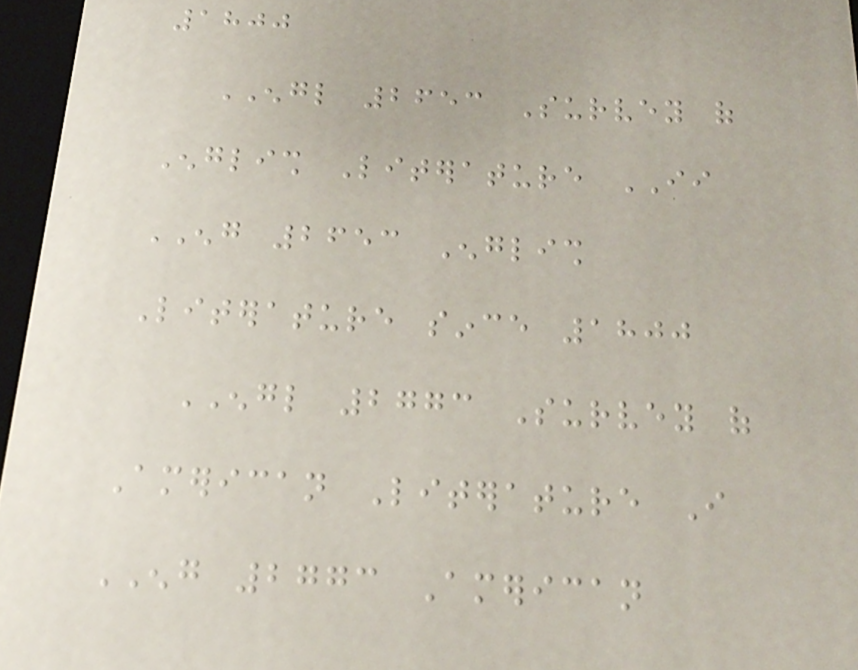1800
ENGL 2653 Survey of
English Literature II
ENG 2653 English
Literature since 1800
ENGL 2773 Survey of
American Literature I
ENG 2773 American
